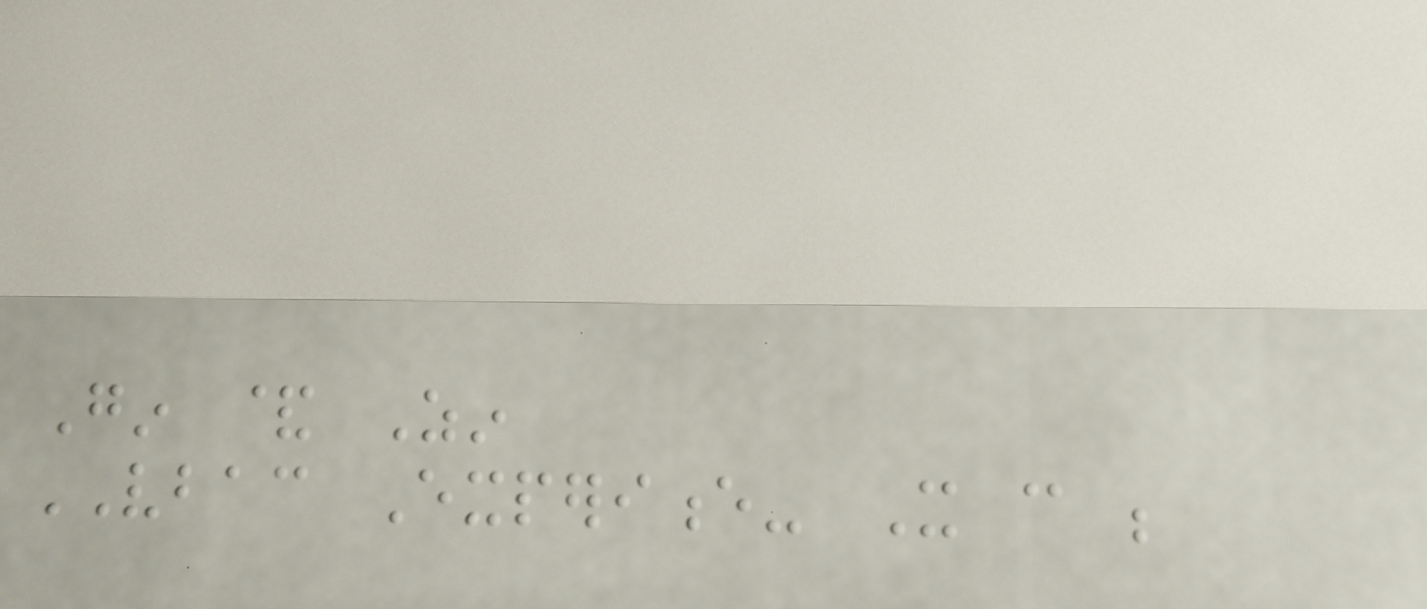Gin & Zin
VBAC Experience- It can be
